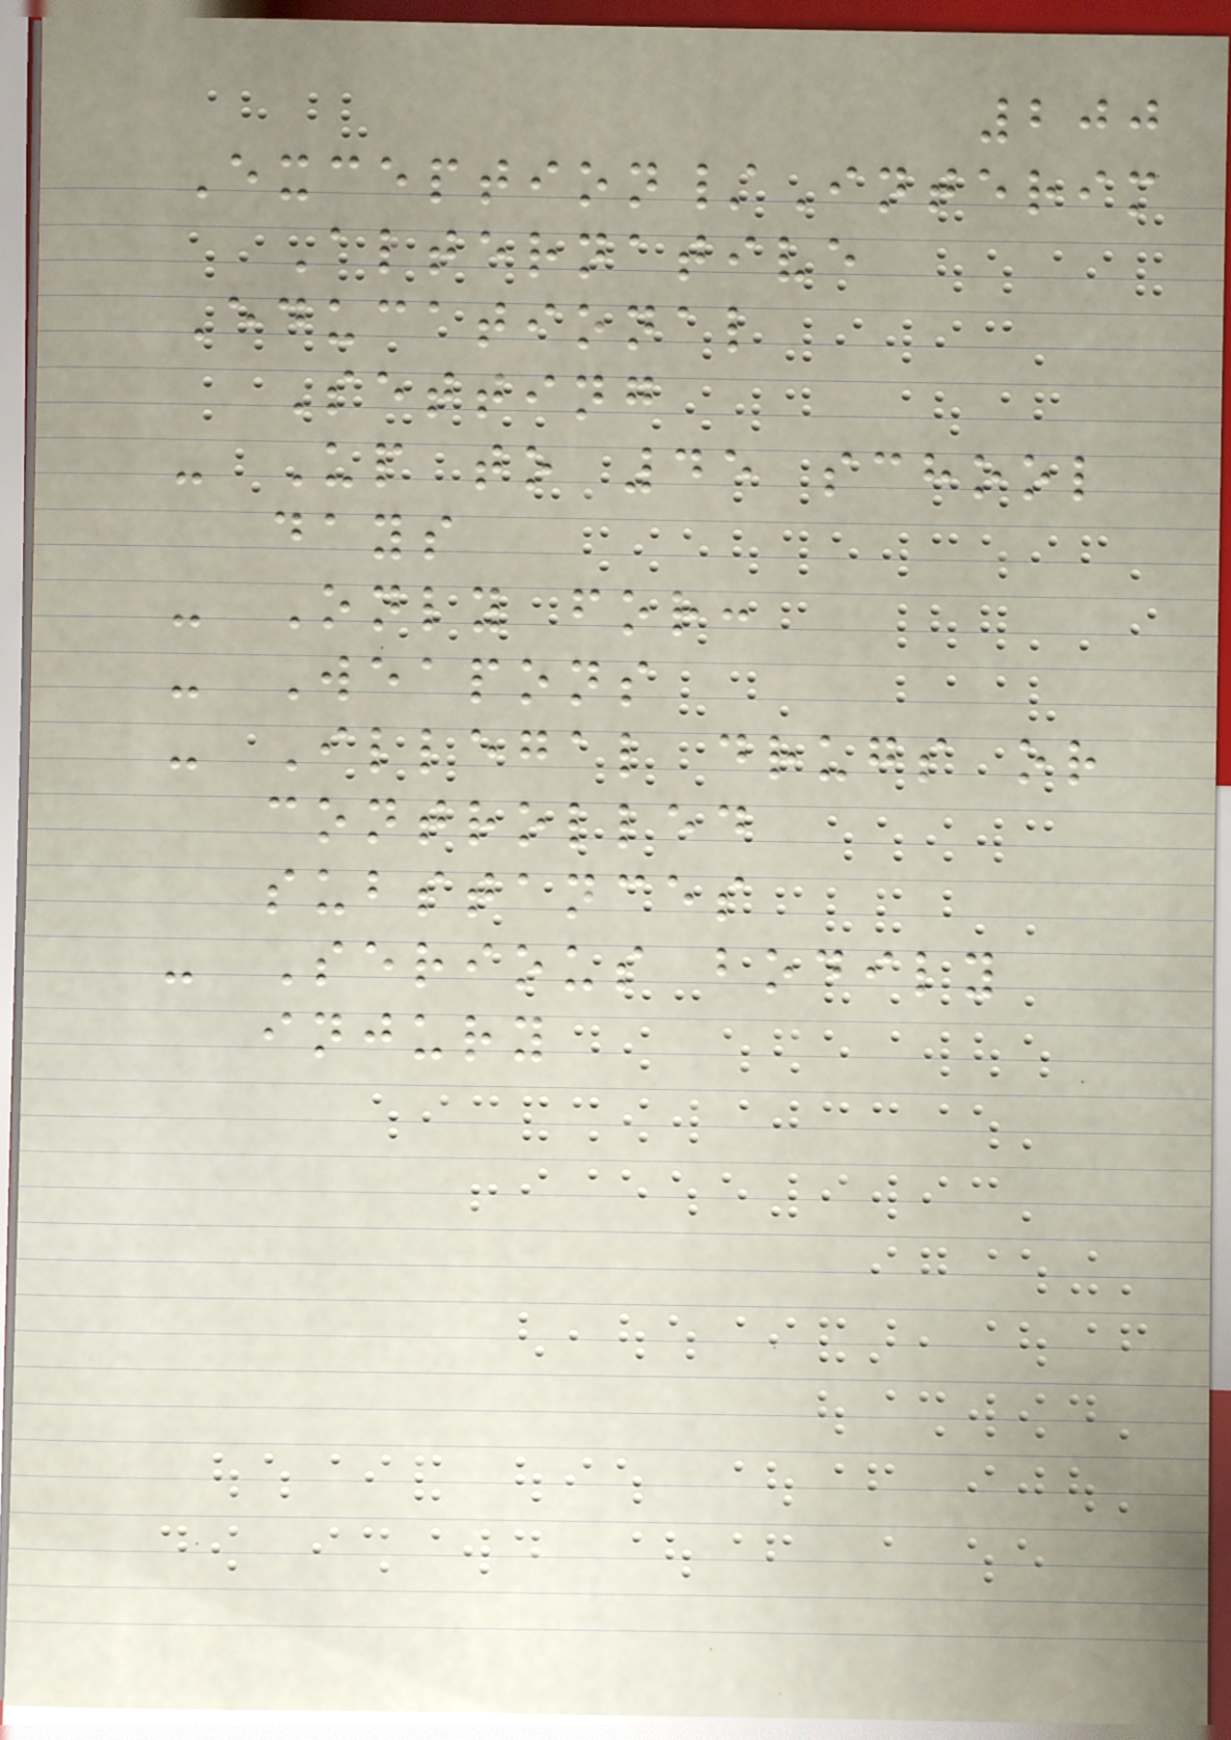200
Exception/Interim
Alternative
Educational
Setting
- Up to 45 school
days
- Only for:
- Weapons
- Illegal drugs or
controlled
substances
- Serious bodily
injury
